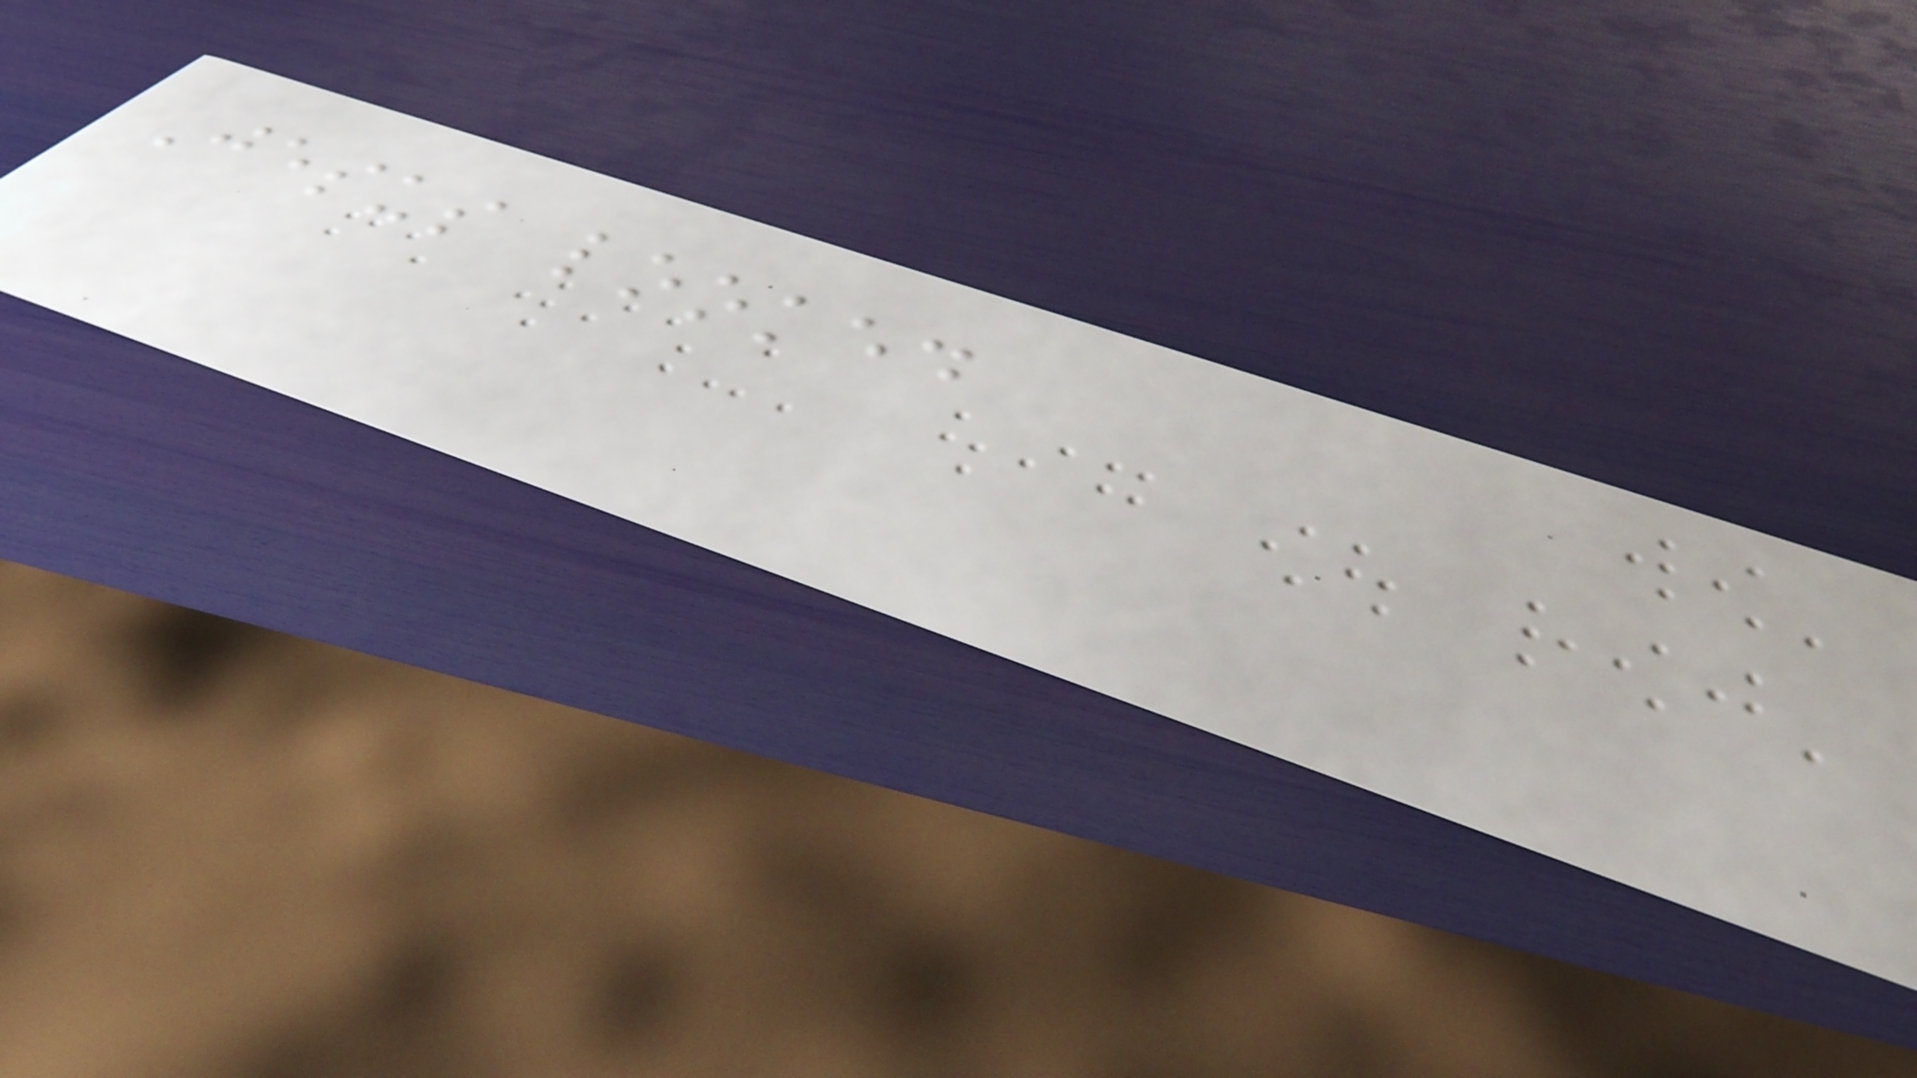Jesus looked
